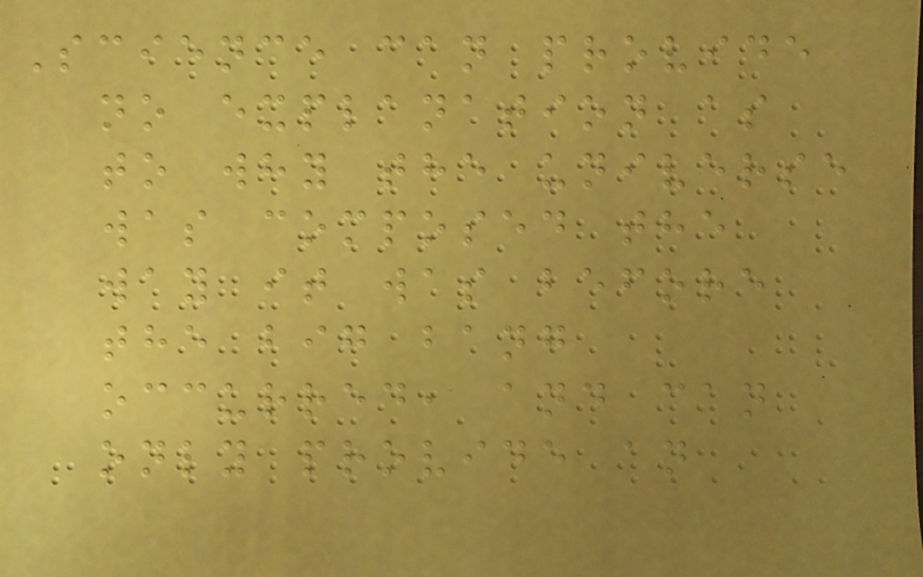Science can provide
no explanation as
to why the universe
was composed the
way it was before
the big bang
occurred, and can
only provide an
